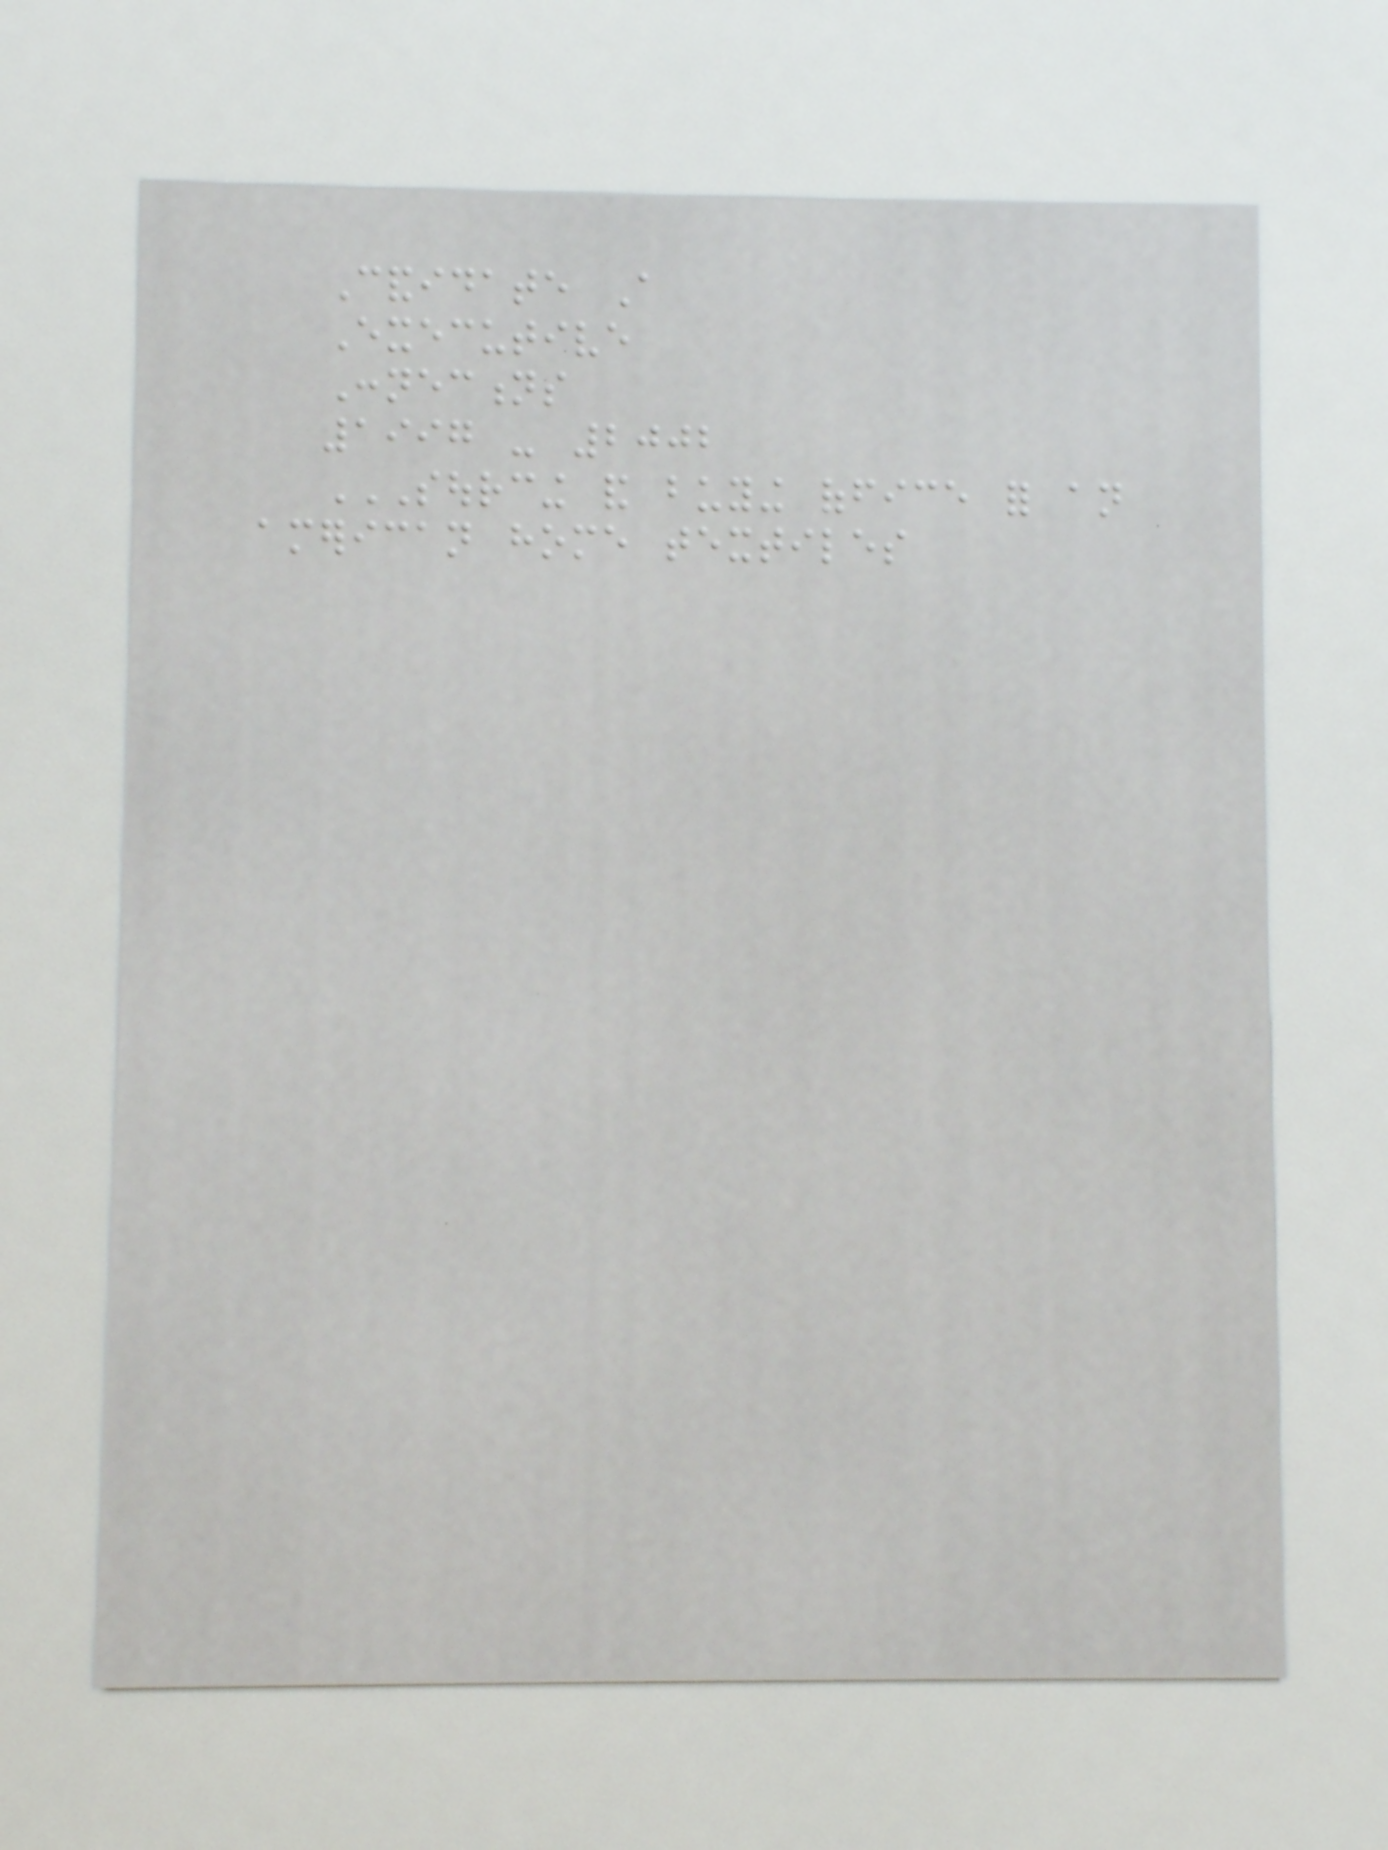Candidate A
Executive
Connections
1997 - 2002
SOURCING AND BUYING OFFICE FOR AN
AMERICAN HOME TEXTILES
